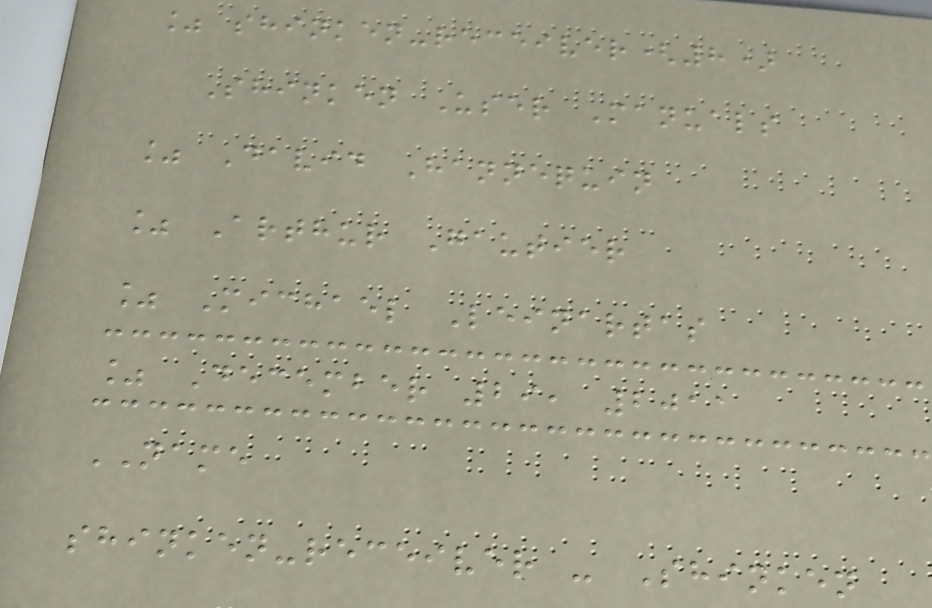% shinken-receiver(8)
Shinken User Manuals
% David Hannequin
% Arthur Gautier
% Michael Leinartas
% December 29, 2011
NAME
shinken-receiver - Shinken
